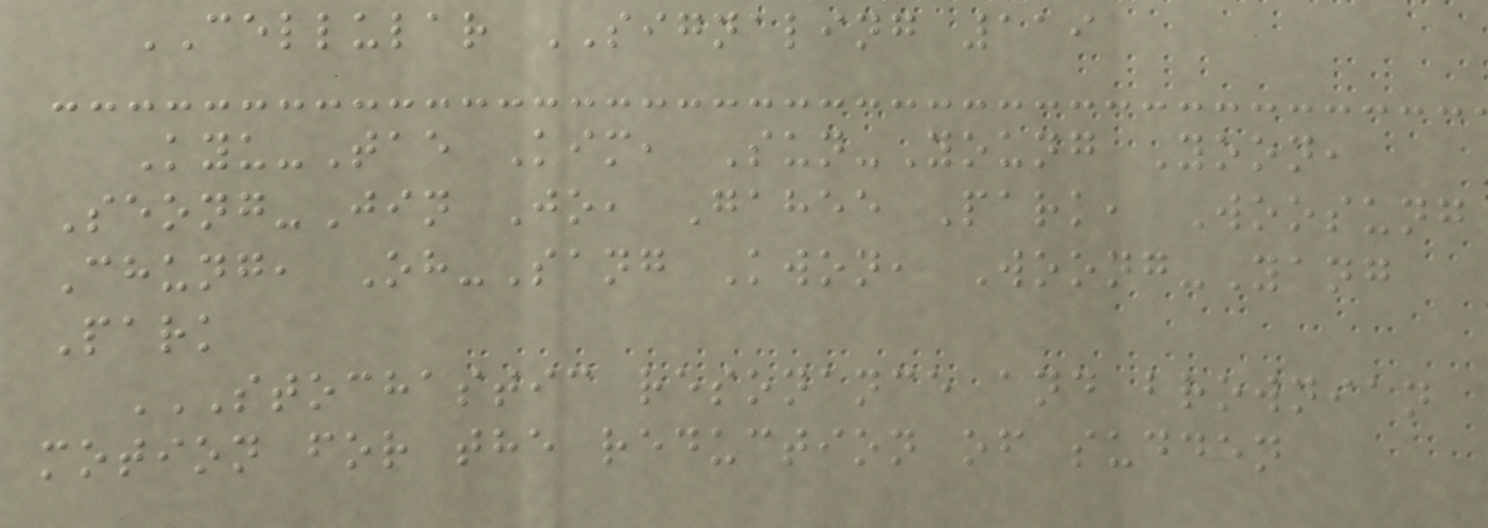CELLULAR SIGNALING 119
Kyu-Tae Kim, Sun-Young Yoon,
Seong-Jin Jo, Gahee Park, Woosung
Chung, Oh-Sang Kwon, Woong-Yang
Park
STOCHASTIC RESONANCE AND BROWNIAN
MOTION FOR THE REDUCTION OF SUDDEN
